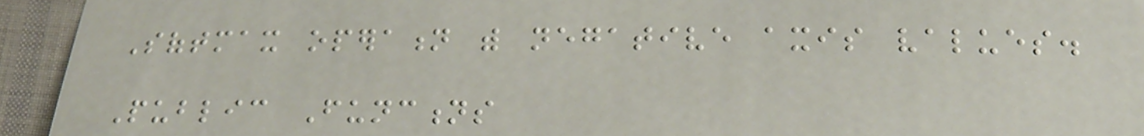Softmax operation with negative axis values.
Public Functions
